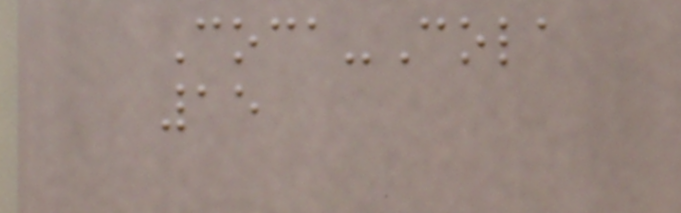Coca-Cola
15
